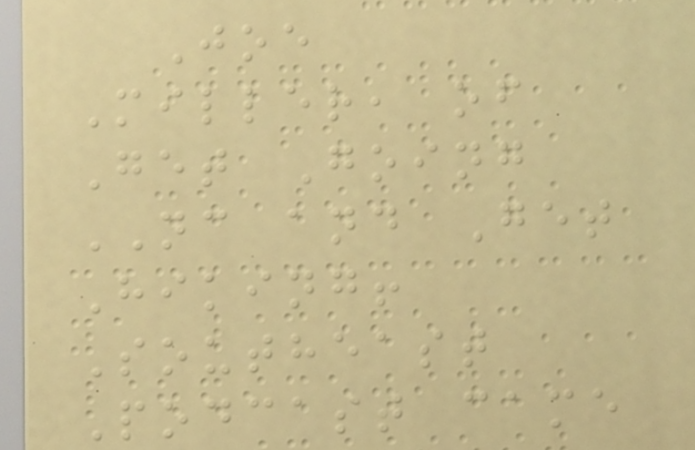Joe
Miller, of
Get Going
NC and Get
Hiking!
Southeast
Podcast came
